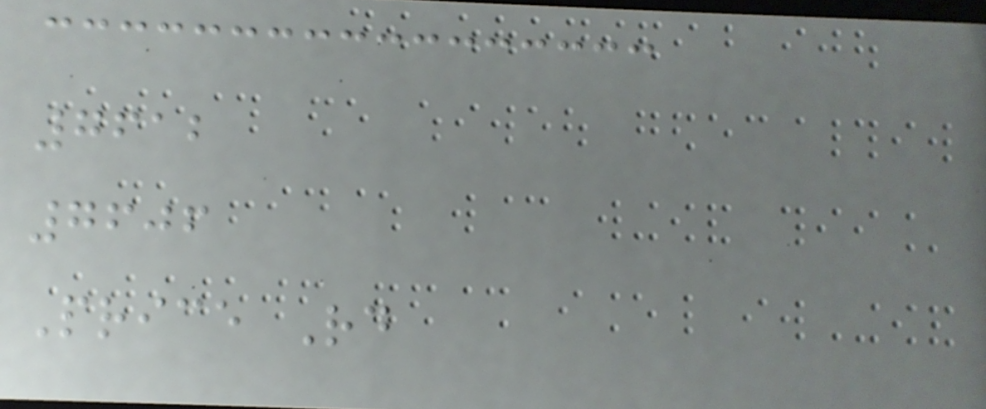7612
7606
Price Rd
